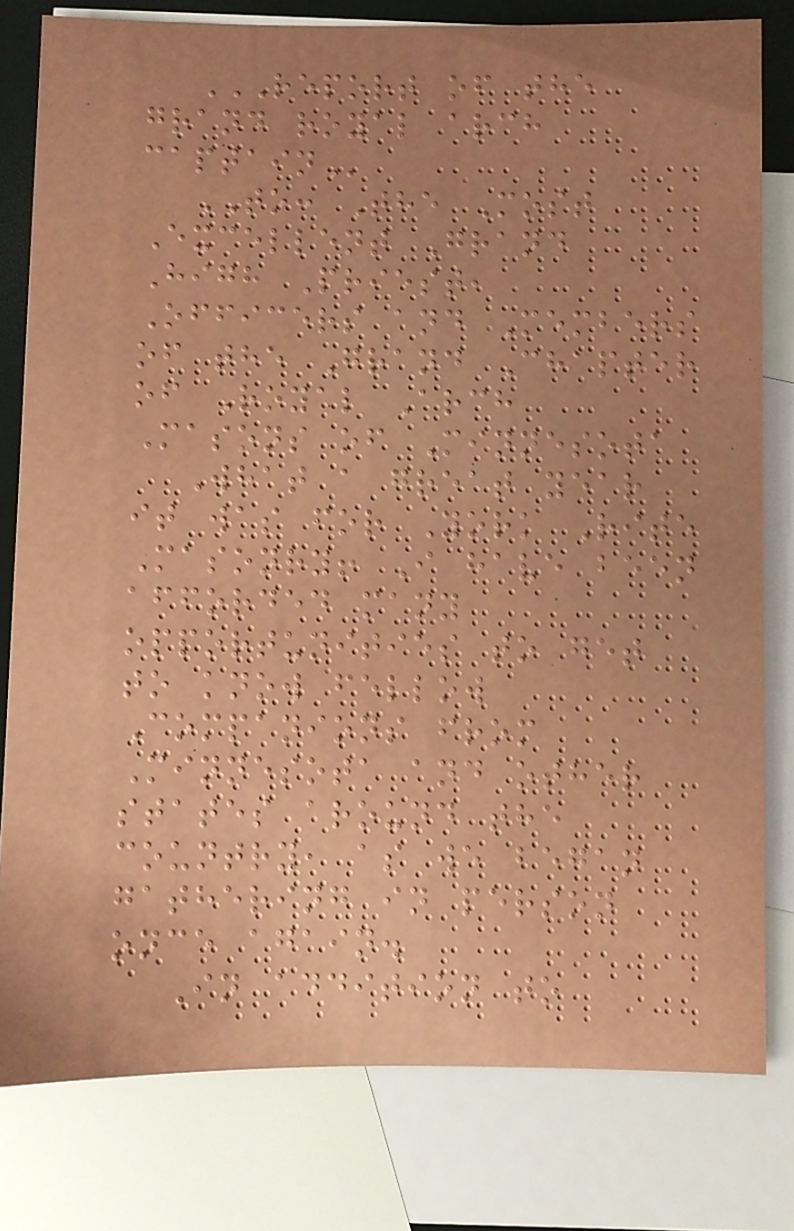REPORT OF THE
GRAND ROYAL ARCH
CAPTAIN
TO: The Most
Excellent Grand
High Priest,
Officers and Members
of the Grand Chapter
of Royal Arch
Masons of Minnesota
What a great year
it was for York Rite
Masonry! I have been
afforded many
opportunities to get
to know fellow
Companions from
Minnesota and other
states around the
country, as we began
gathering in person
once again.
In addition to
